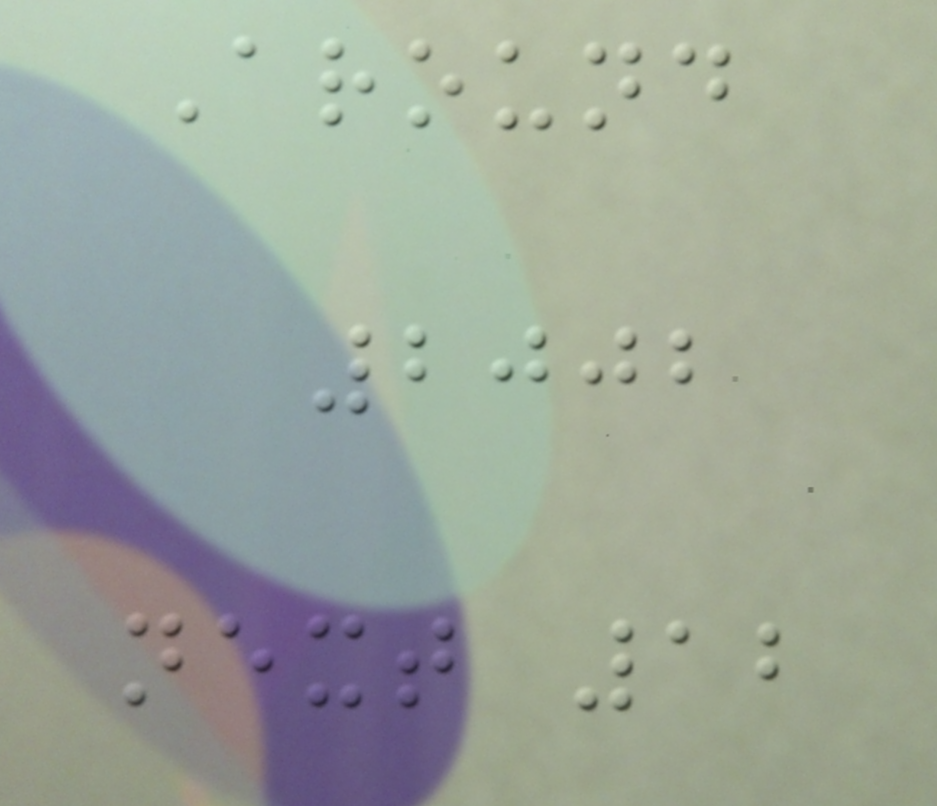Around
2002
next 12
